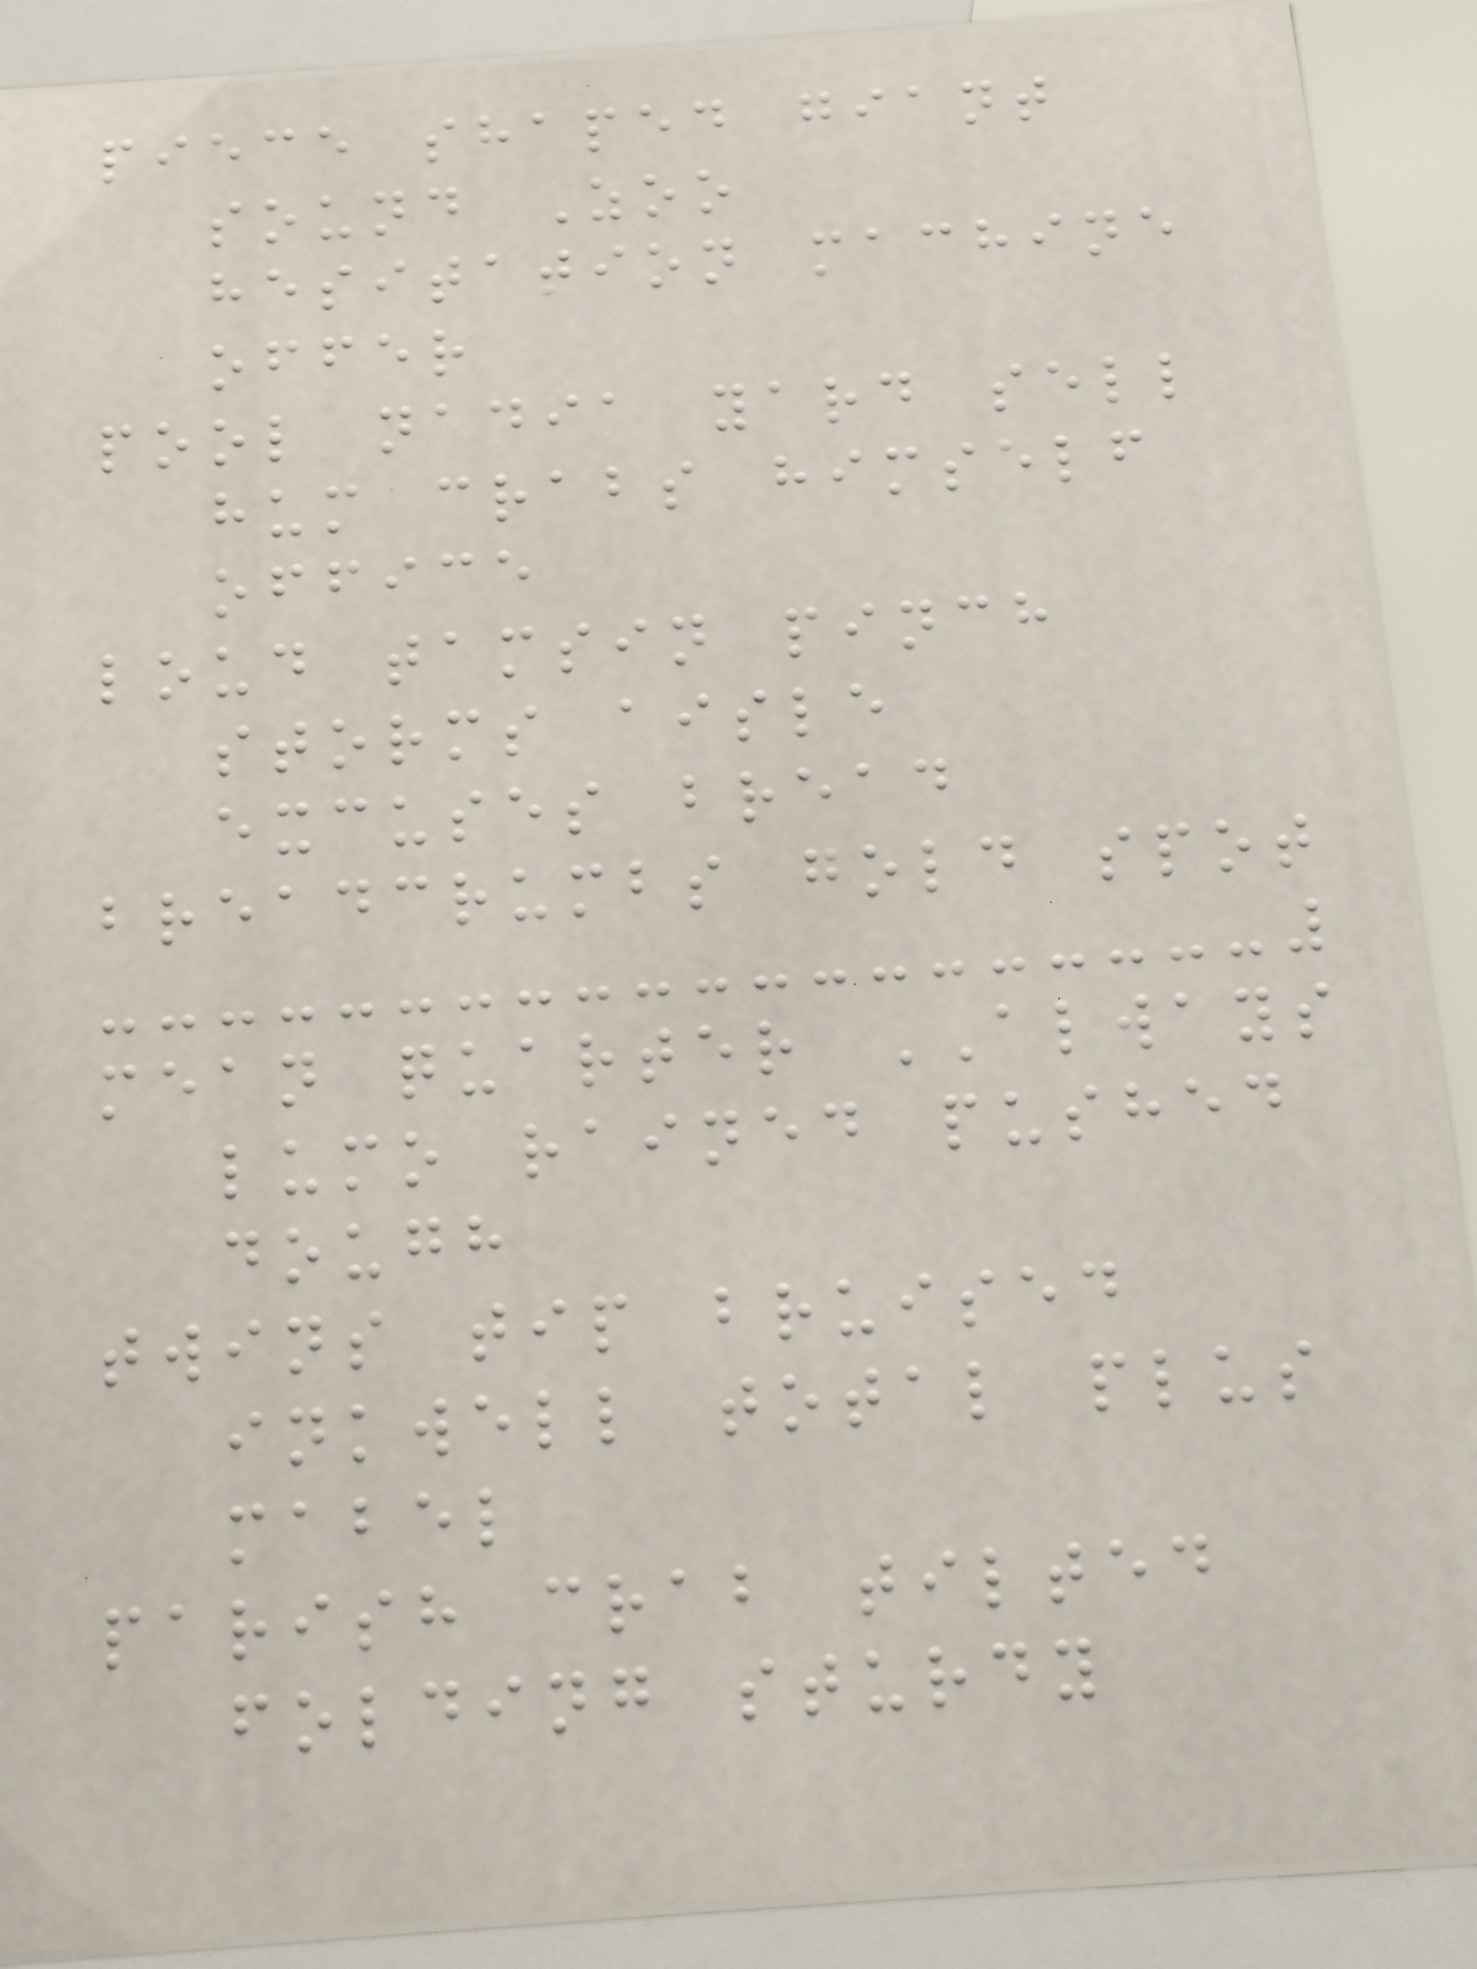piece shaped giant
sound Zoo
hesitation machine
offer
pool nadia yard sell
hum crabs himself
office
loud tamsin pinch
storms aisle
excuses bread
breadcrumbs gold spot
mean quarter ALWAYS
lumo rained pushed
dough
twins tip bruised
inkwell total plus
mabel
parish crab tilted
folding sturdy
